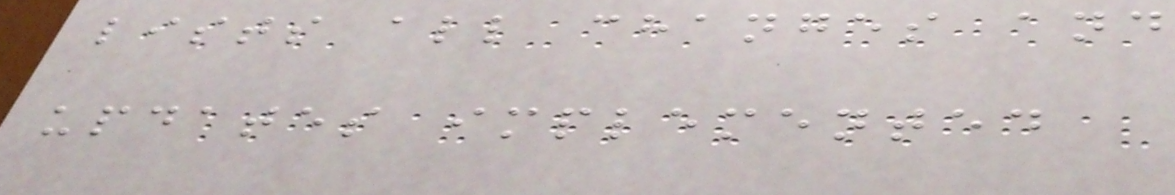lists all changes and
updates implemented
